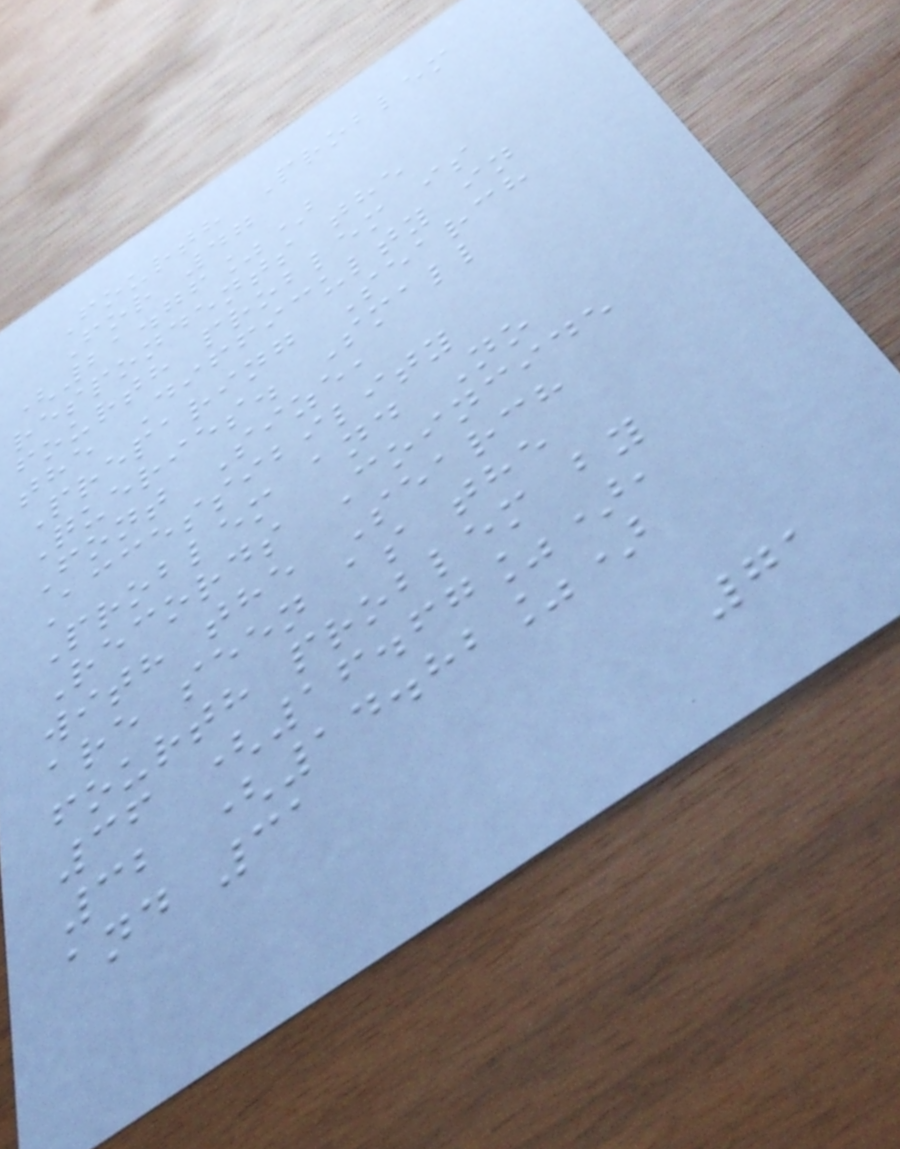Fourth Problem
For 47
(21.76%)
respondents the
fourth problem is
the Difficulty in
Preparing Search
Queries. Small
Font Size,
Accessibility
Problem and No
Records Coincide
with the Search
are seen as the
fourth problem by
36 (16.67%),
32 (14.82%)
and 31
71
